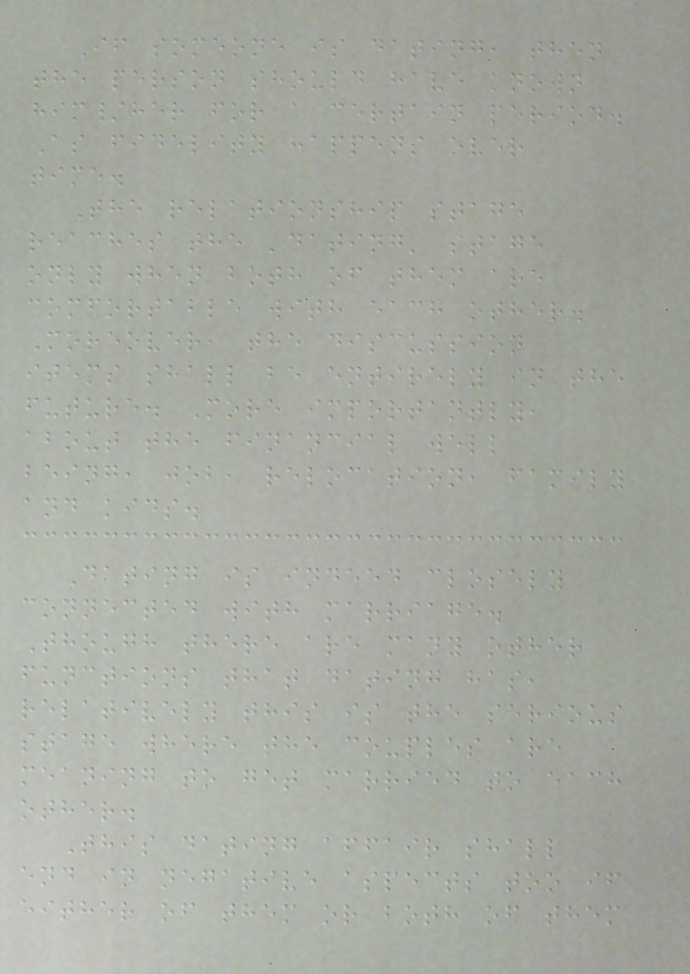If someone is dating, then
the person should have known
him/her for a certain period.
As fidelity happens over
time.
The relationship stage
reaches the 'dating' stage
only when both of them are
comfortable with each other.
Moreover, the discussion
items shall be entirely in the
future. More importantly,
about the financial well
being, job, relocation, family
and kids.
Dating is indeed closely
connected with marriage.
Though there are many other
functions that dating has,
relatively this is the serious
stage where the couples are
meaning to get married to each
other.
This dating affair shall
end in negative aspects too if
either of them or both of them
